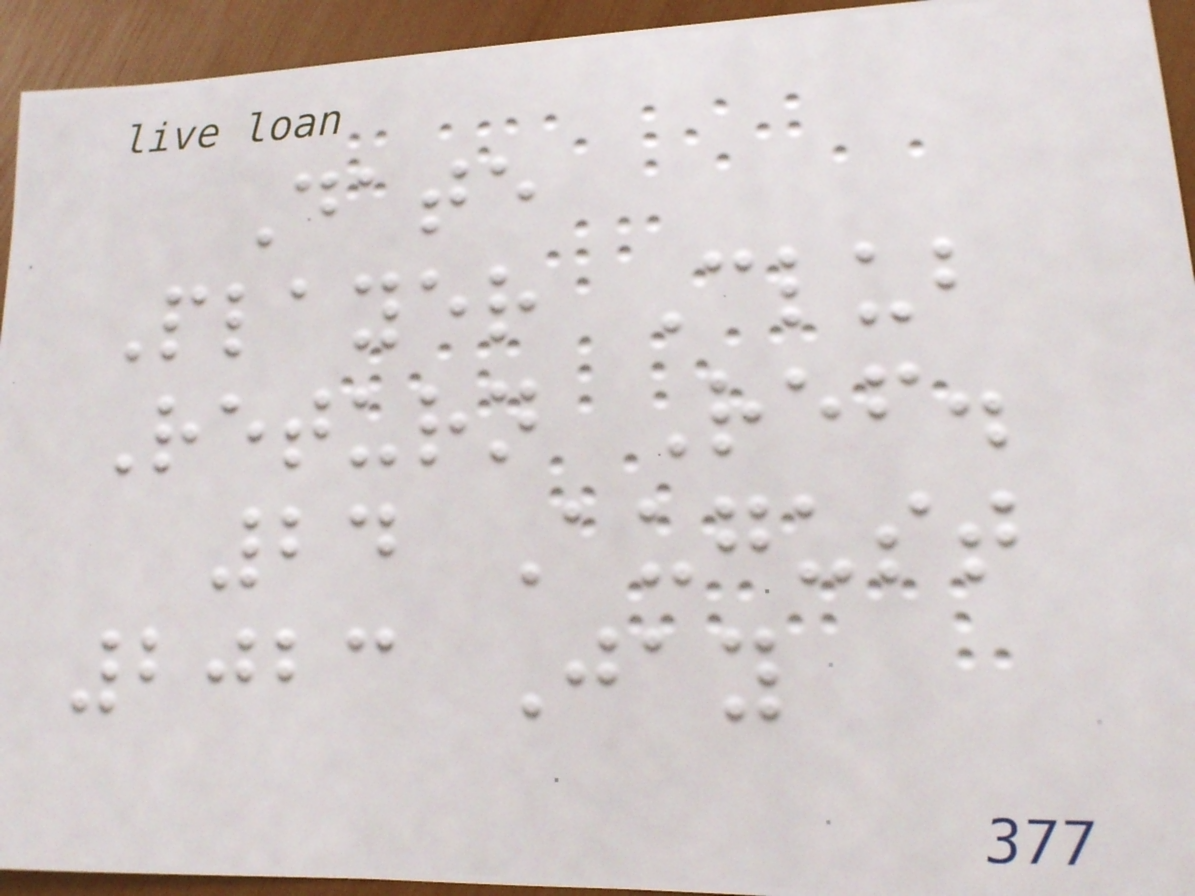Date
Player Club
Return Ref.
24 August
2023 Jay
